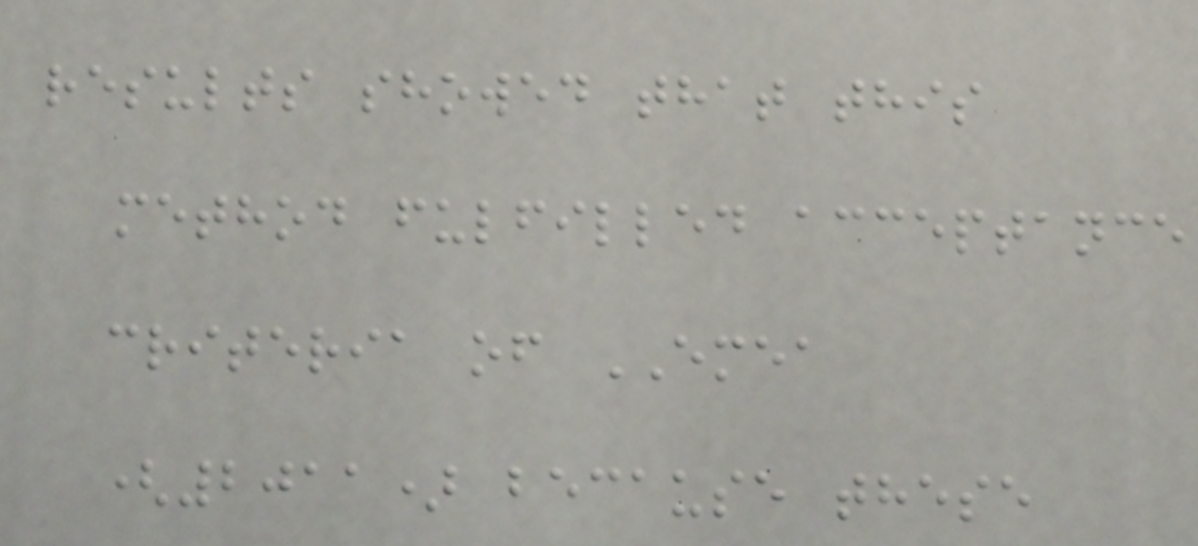results showed that this
method fulfilled acceptance
criteria of EMEA
(2011) because these
